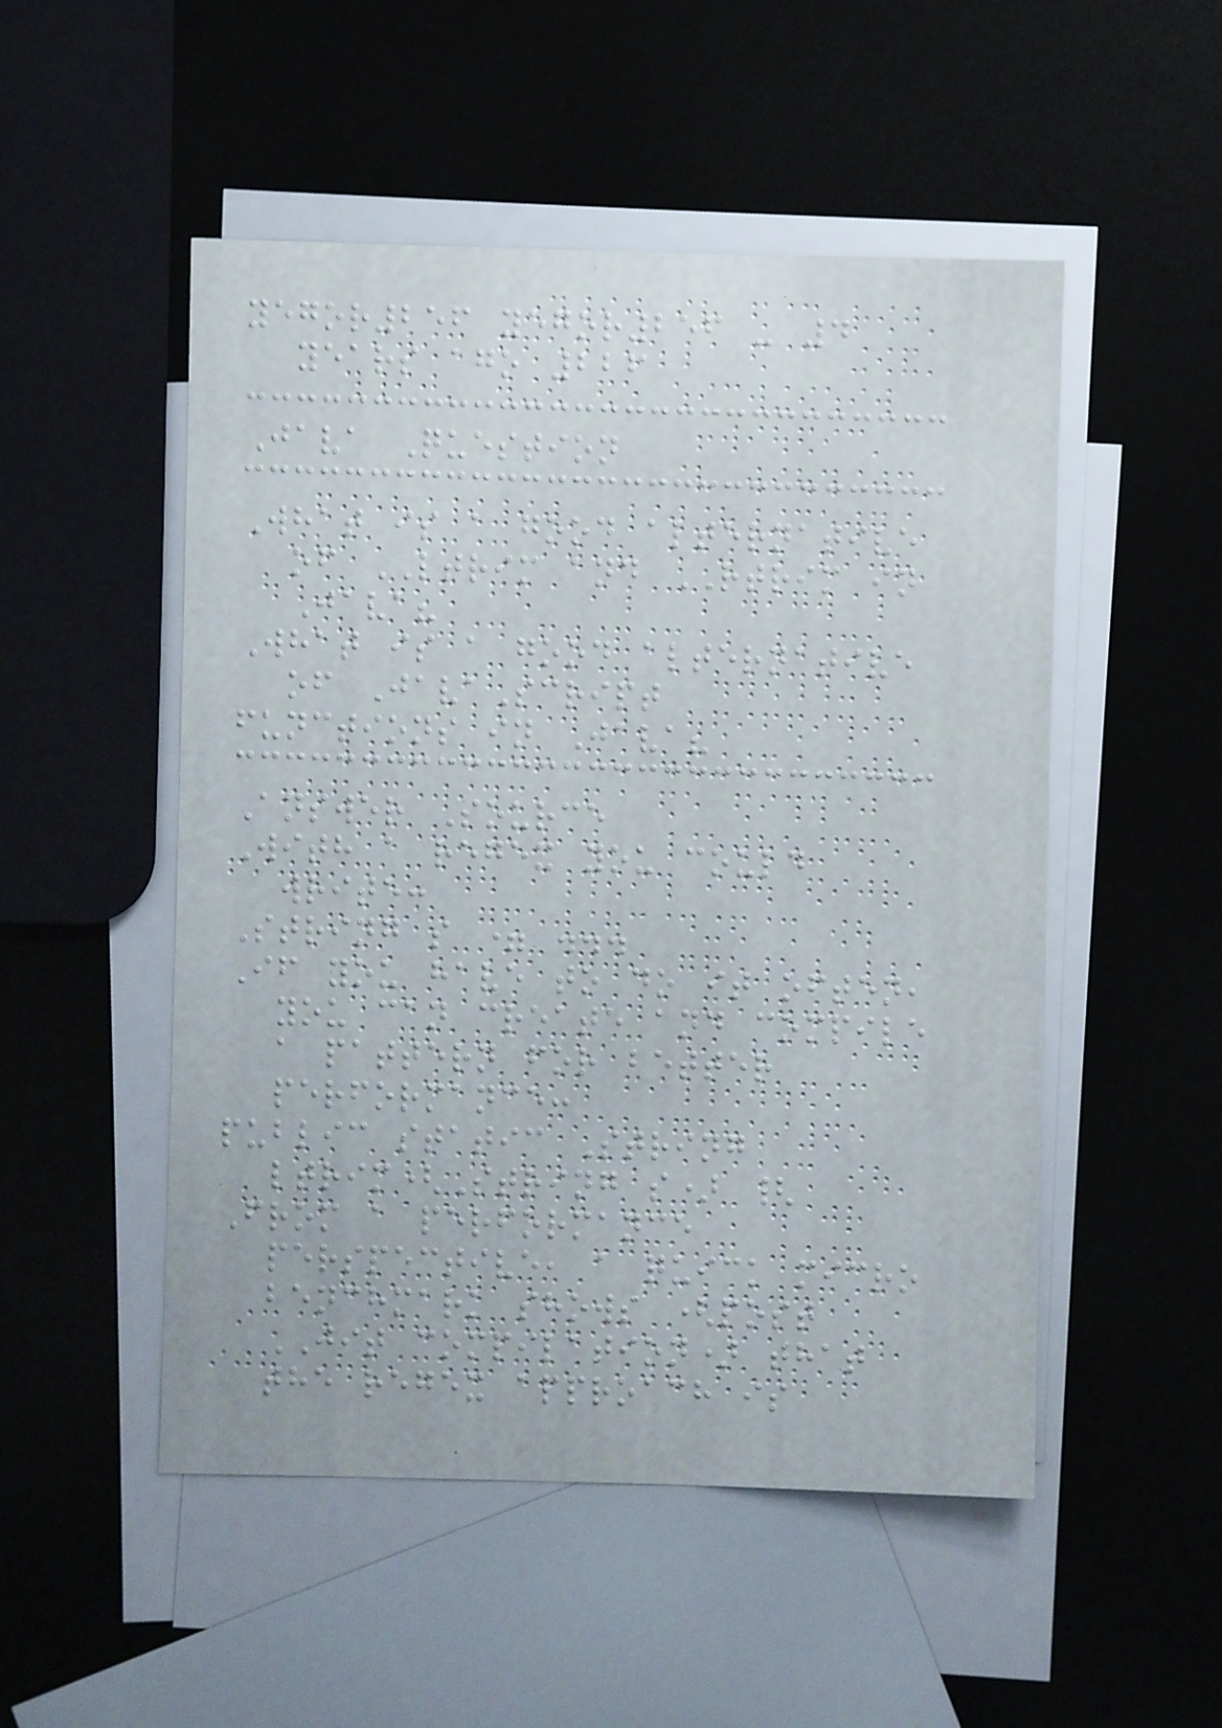yegor256 yegor256 - 4
years ago 226
Java Question
What is a good alternative
of LTRIM and RTRIM in
Java?
What is a good alternative
of JavaScript
functions in Java?
Answer Source
With a regex you could
write:
String s = ...
If you have to do it often,
you can create and compile
a pattern for better
performance:
public static String
ltrim(String s) {
From a performance
perspective, a quick micro
benchmark shows (post
JIT compilation) that
the regex approach is
